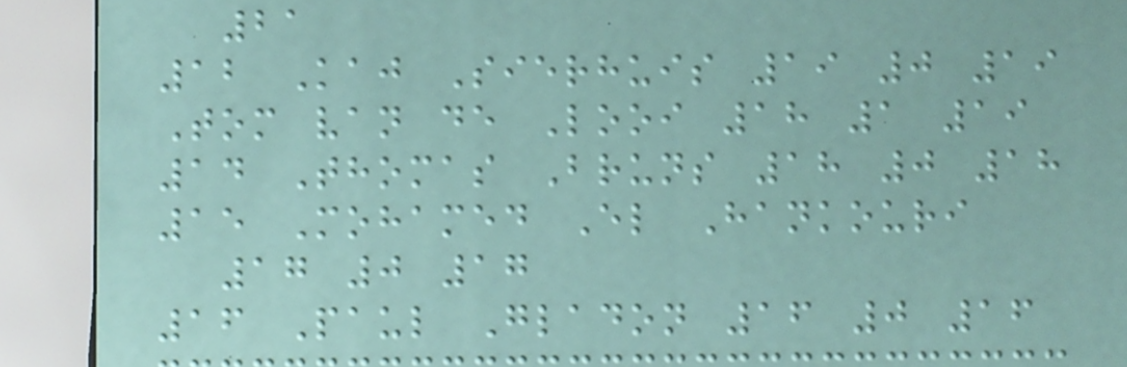21
12 Kaj Sierhuis 19 0 19
Tom van de Looi 18 1 19
14 Thomas Bruns 18 0 18
15 Mohamed El Hankouri
17 0 17
16 Paul Gladon 16 0 16
